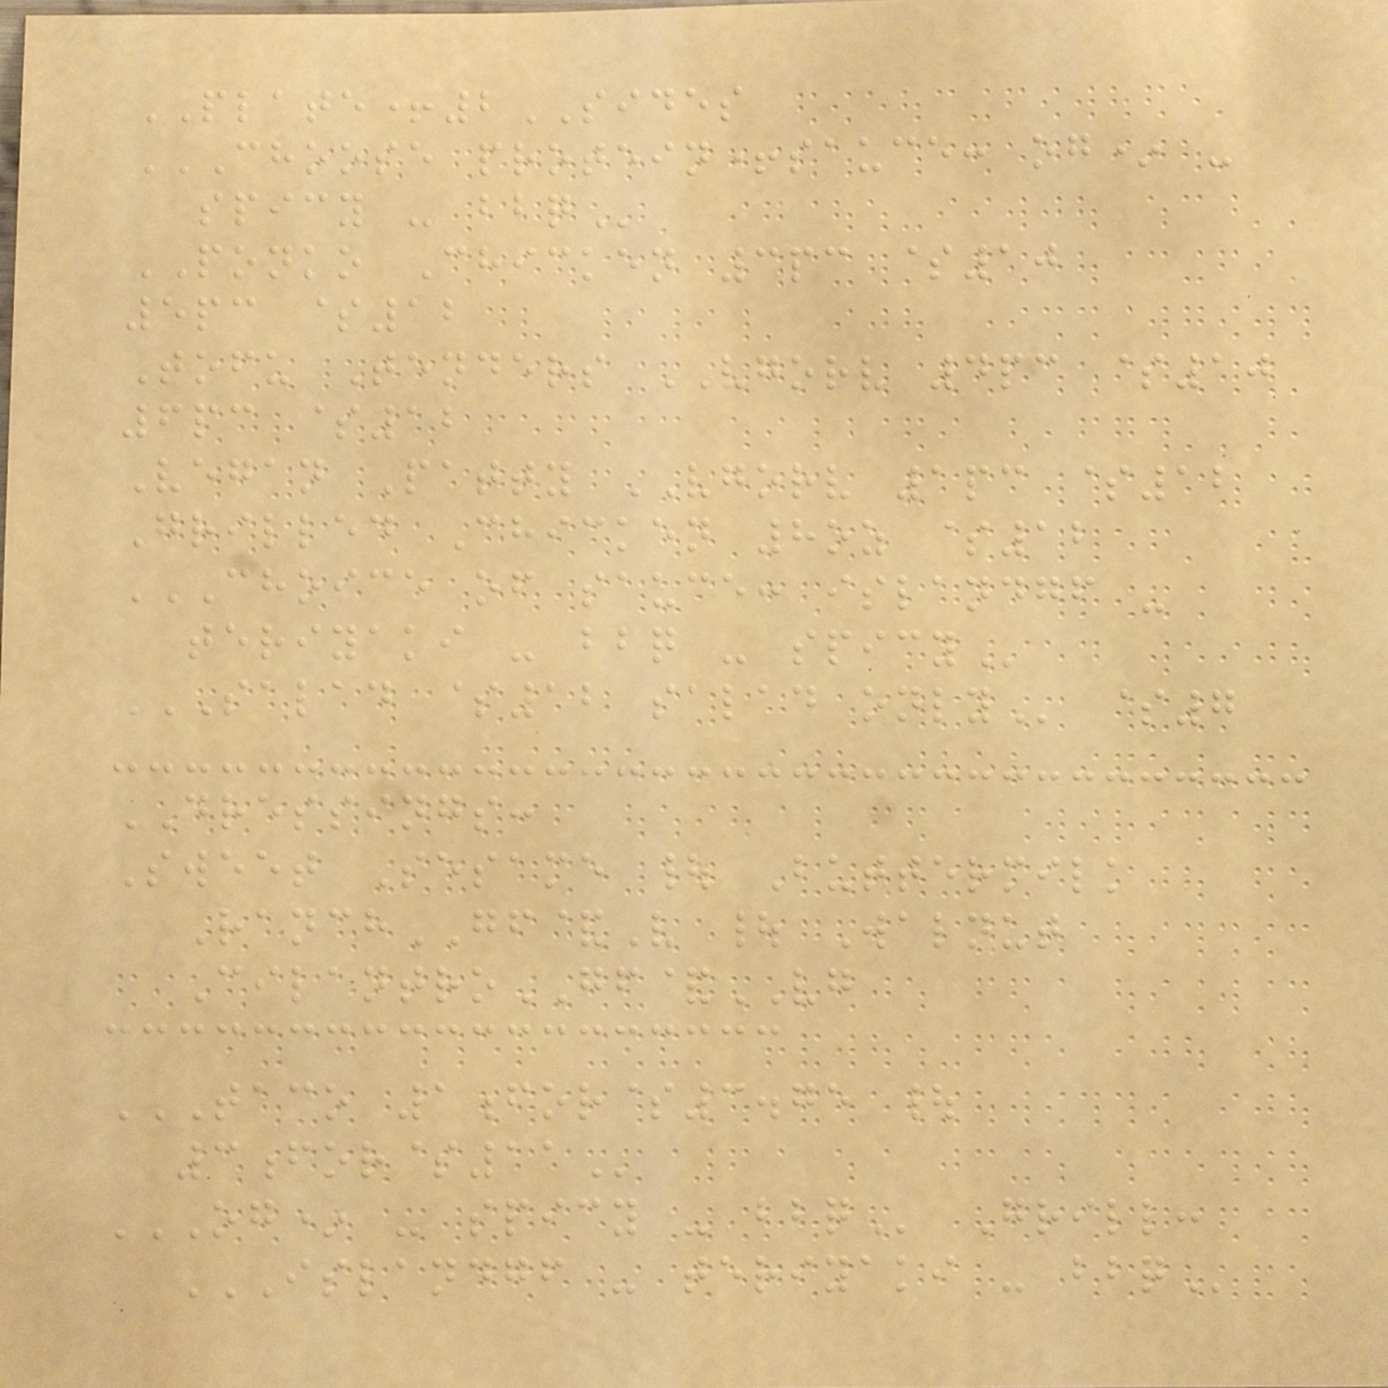PLATE+2SIDES
CHOOSE PROTEIN+SAUCE: OG* -
SPICY - BBQ
PONKO Chicken 3pc $10
5pc $12
Tofu Tenders VGORV 4pc $10
6pc $12
Vegan Patty VGORV 1pc $12
Grilled Chicken 8oz $12
CHOICE OF SAUCE: ISLANDGF -
TERIYAKI - BBQ - SPICY
SALAD $12 SALAD ONLY $7
DRESSINGS:
Sweet Sesame | Buttermilk
RanchGF&V | Walnut
CilantroGF&VG
TACO 1FOR$3.75 |
3FOR$11
OG* - SPICY - BBQ Grill:
ISLANDGF - TERIYAKI - BBQ
